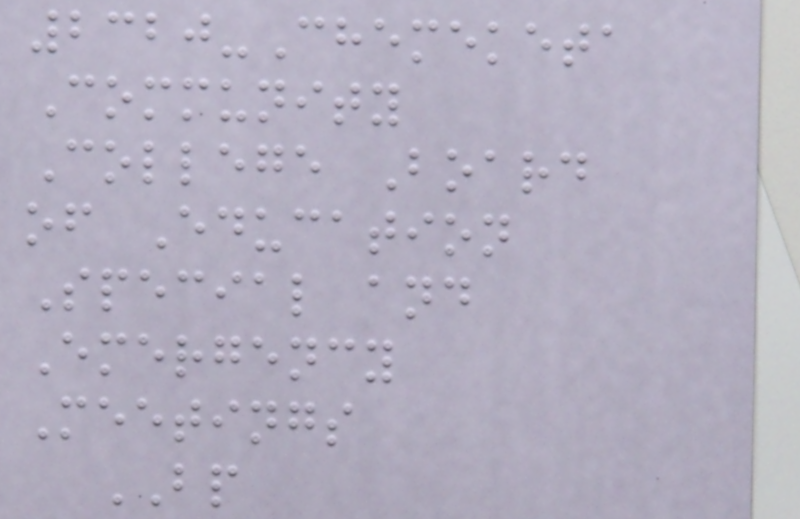2320-Chemeketa
Community
College Board
of Education
Special and
Emergency
Meetings
BP
